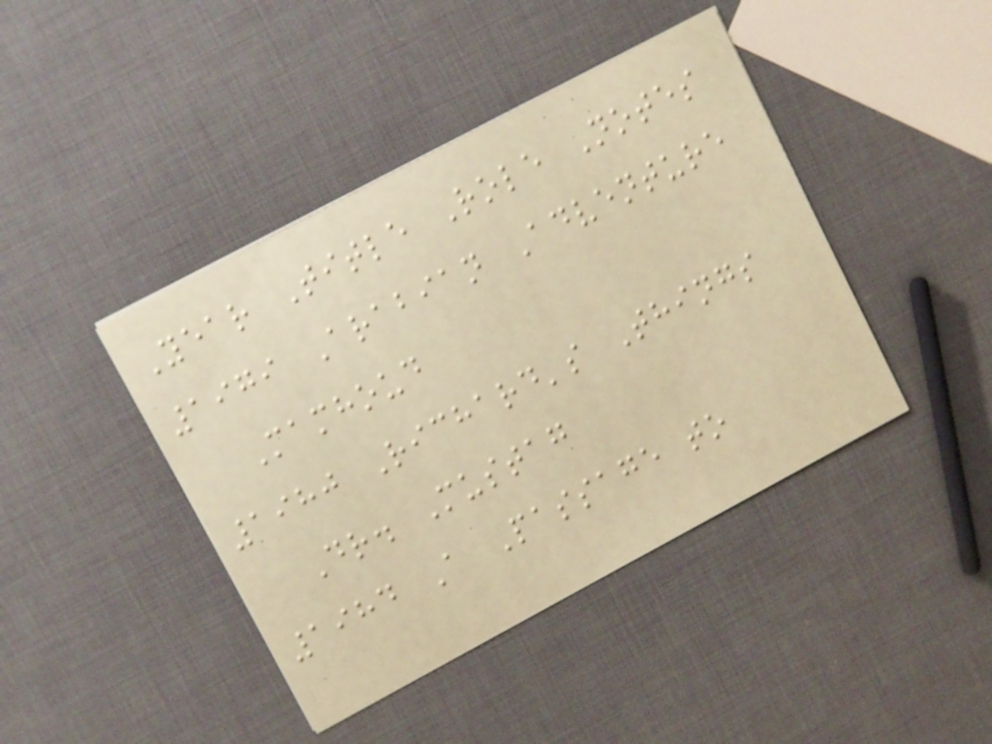Year Title Role Notes
1979 Arabian Adventure
Mamhoud
1980 Richard's Things
Dr. Mustag
1984 A Passage to
